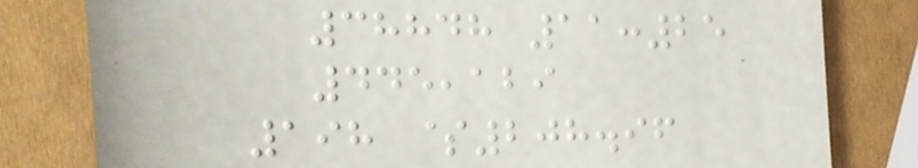38848 11:25
445,129
198 $208.96
